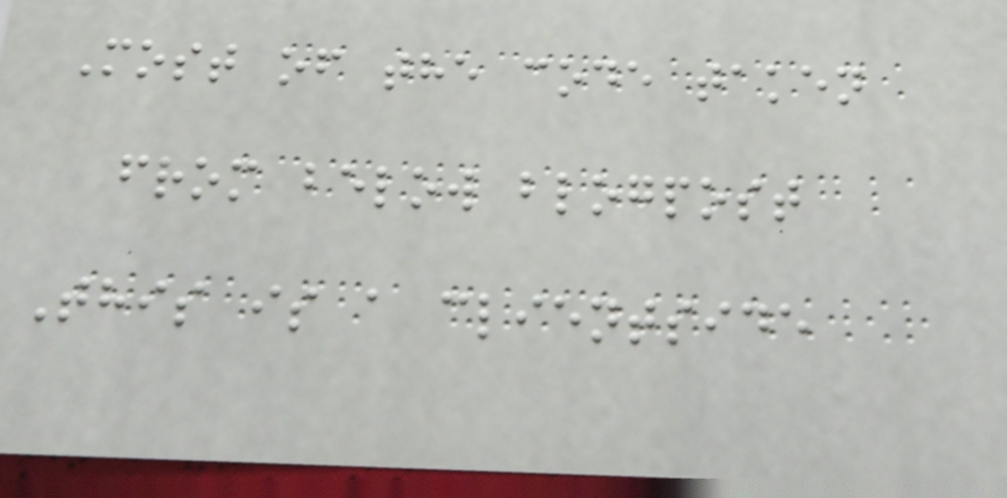Most of the code taken
from below blogpost
This is a clientside
